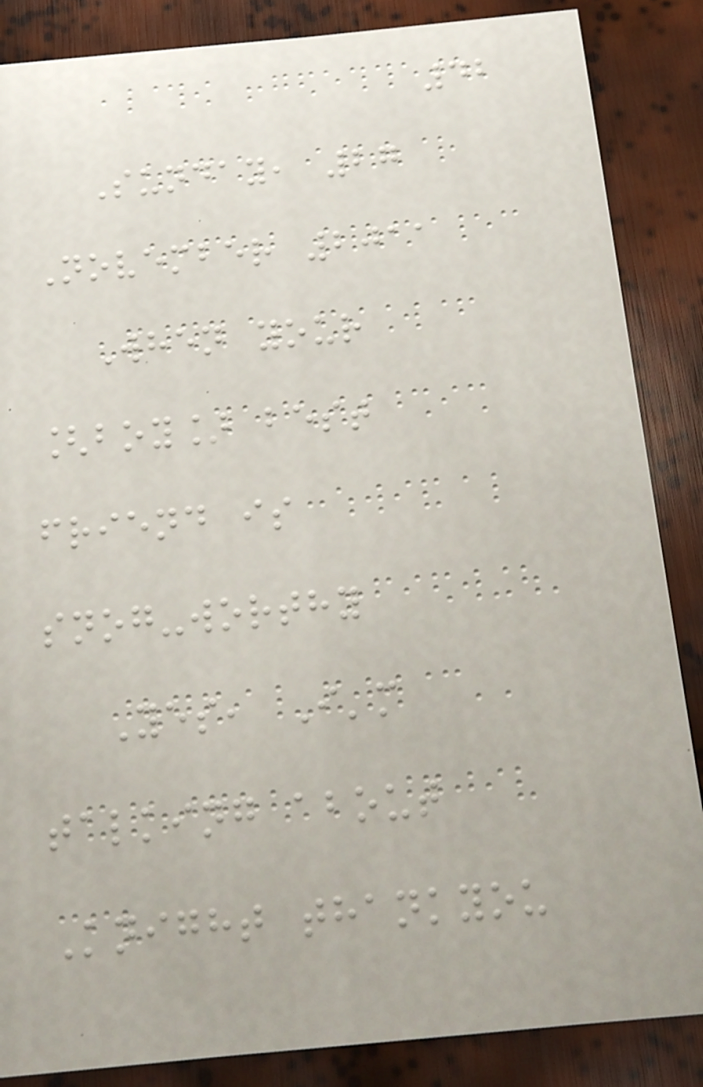42
Sunday, 27
November 2011
When your
[boy] best
friend is
snog-worthy
Yes, I'm
talking about
Knight thankyou
